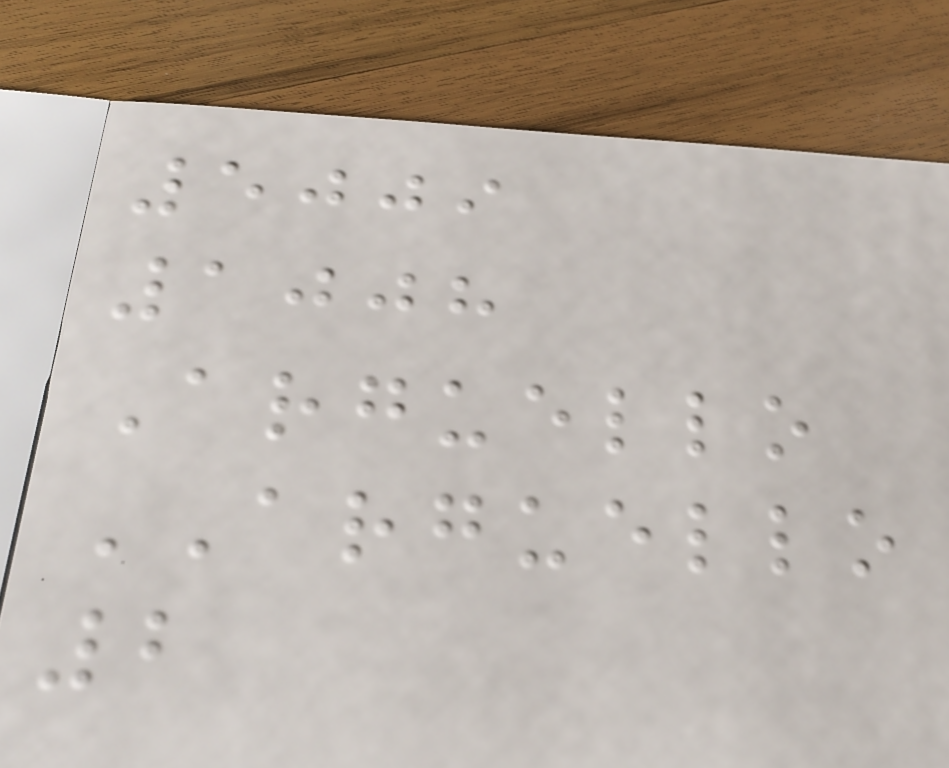5009
1008
Arguello
ARGUELLO
2
